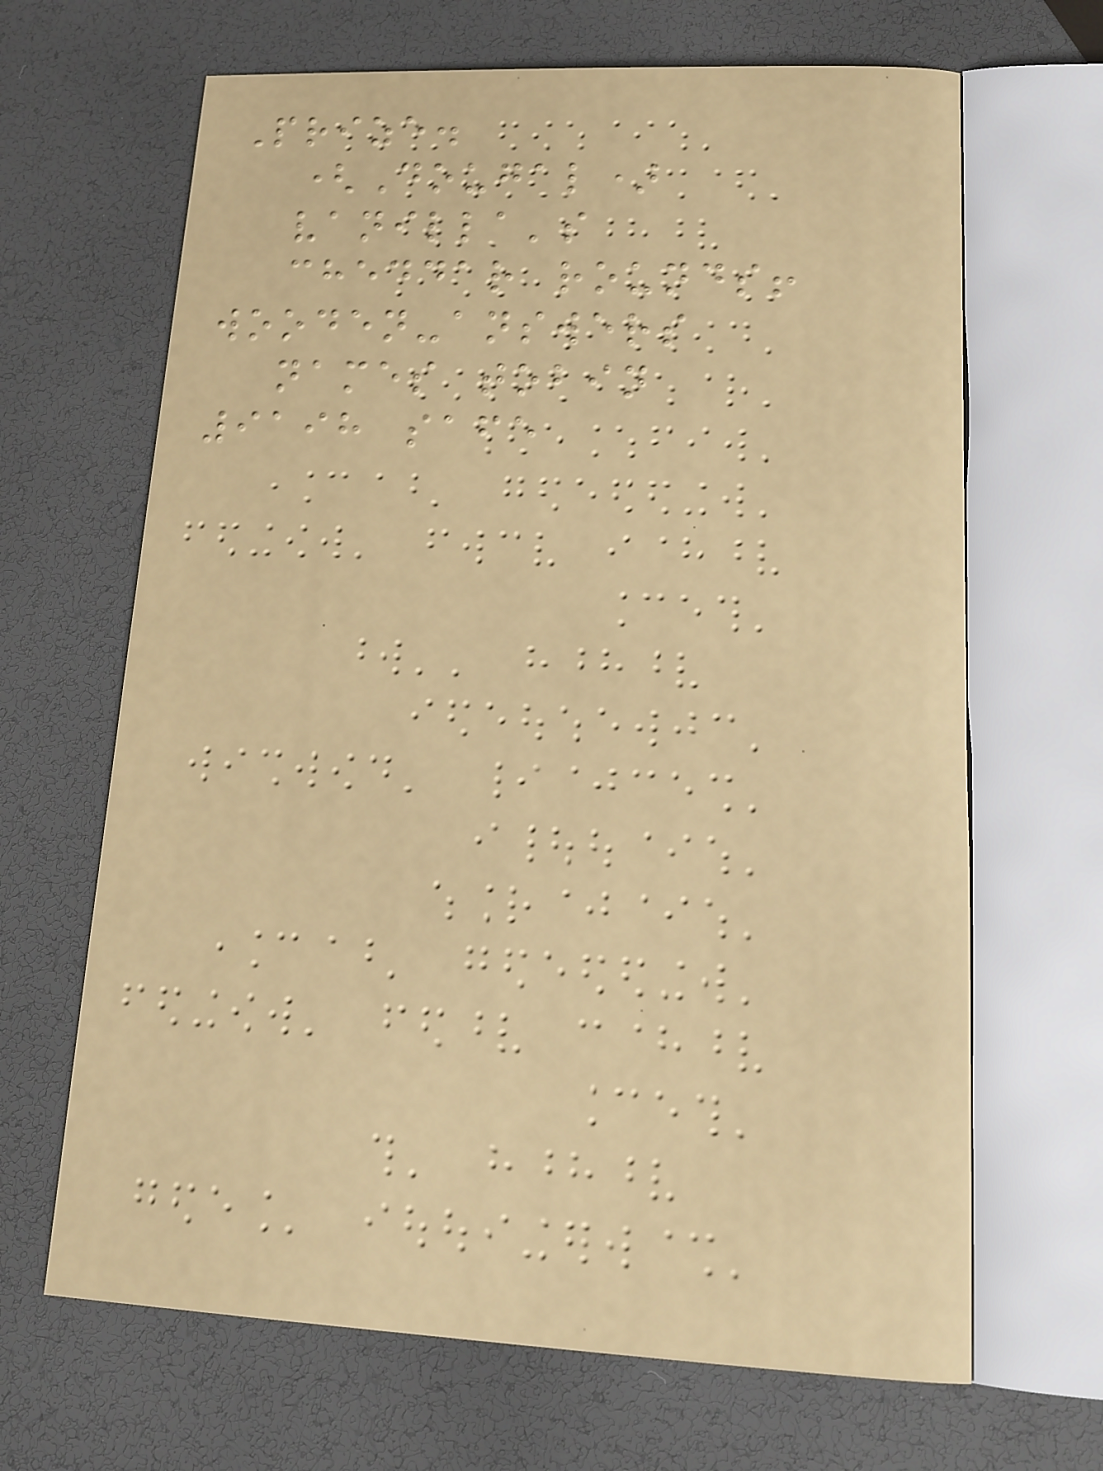Prize.
(Dougal)
vanilla's
cheddar rounds!
wooden-answers
names tobin
9198 safe
